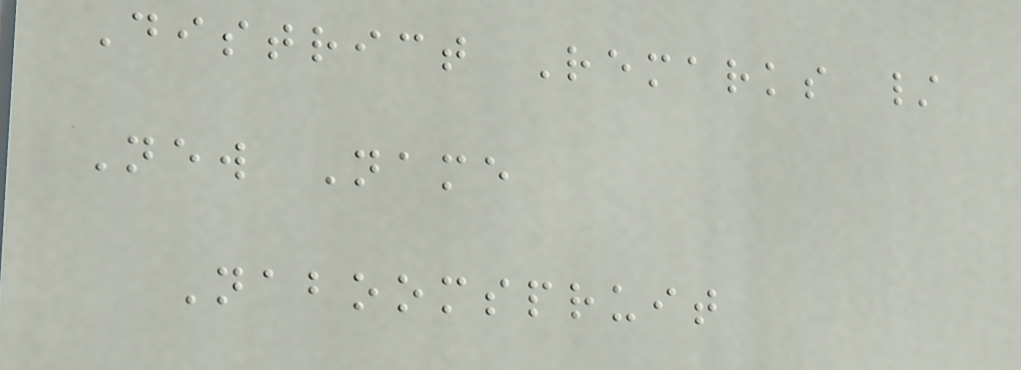District Remarks /
New Name
Naboomspruit
